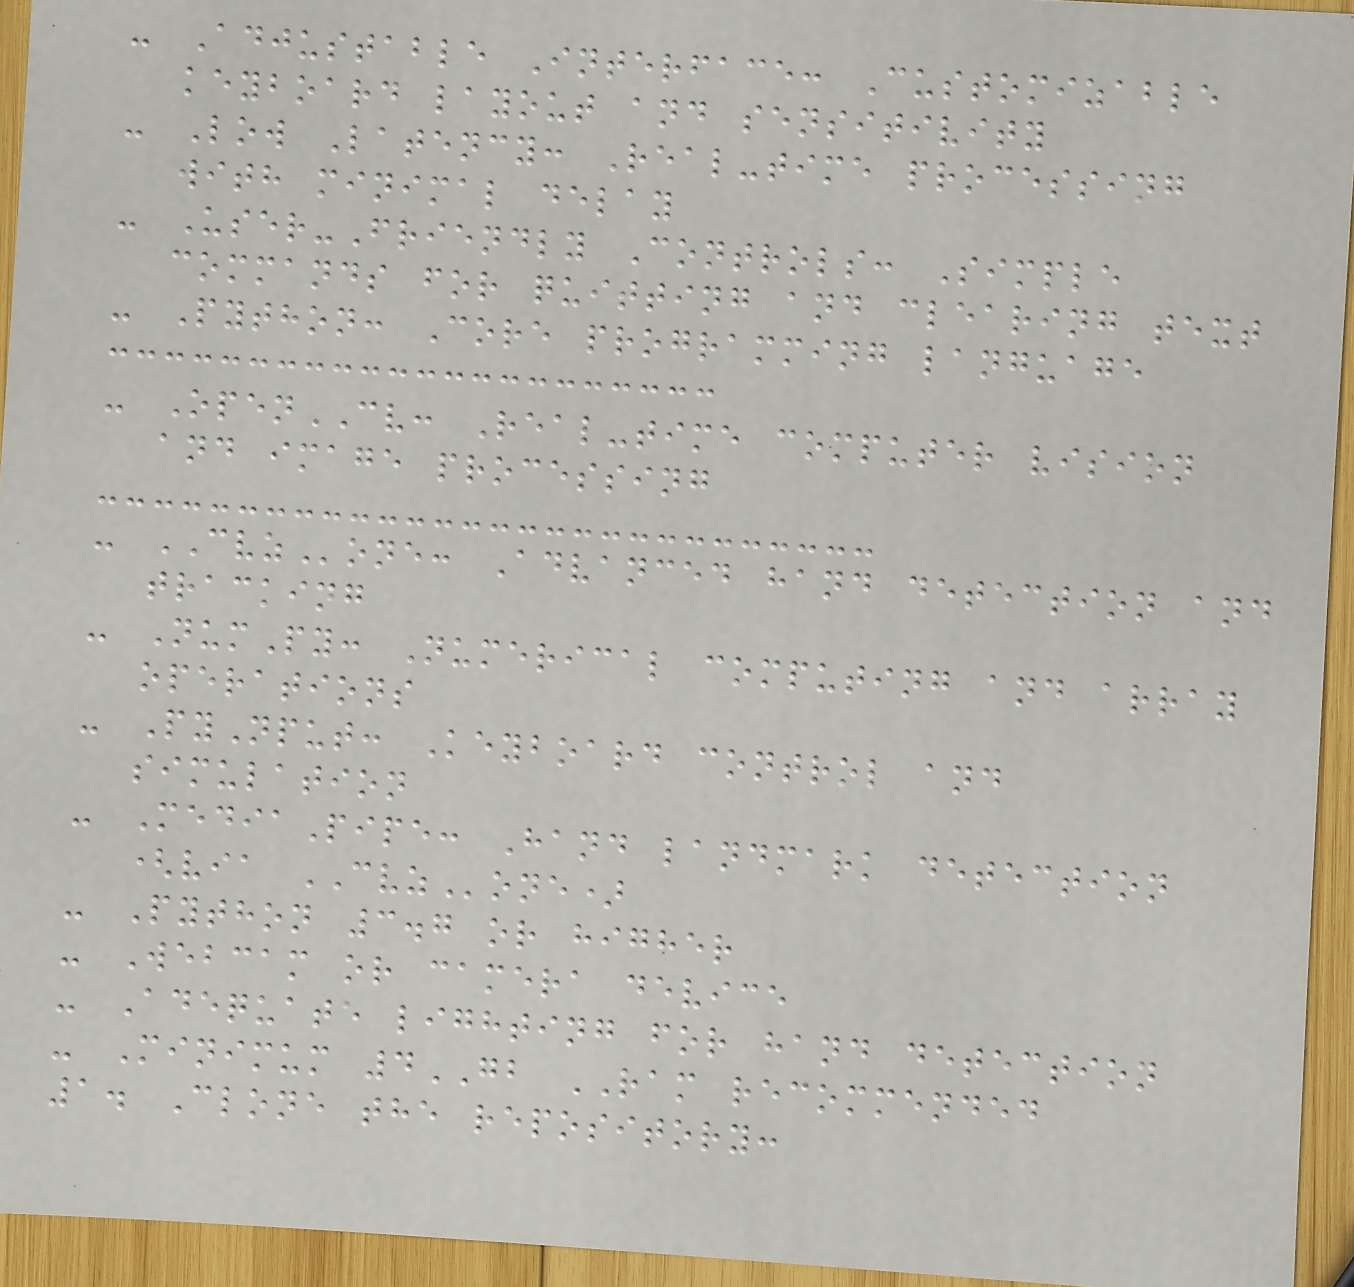- Adjustable Interface: Customizable
keyboard layout and sensitivity
- Low Latency: Real-time processing
with minimal delay
- User-Friendly Controls: Simple
commands for quitting and clearing text
- Python: Core programming language
- OpenCV: Real-time computer vision
and image processing
- CVZone: Advanced hand detection and
tracking
- NumPy: Numerical computing and array
operations
- PyNput: Keyboard control and
simulation
- MediaPipe: Hand landmark detection
(via CVZone)
- Python 3.7 or higher
- Webcam or camera device
- Adequate lighting for hand detection
- Minimum 4GB RAM recommended
1. Clone the repository:
